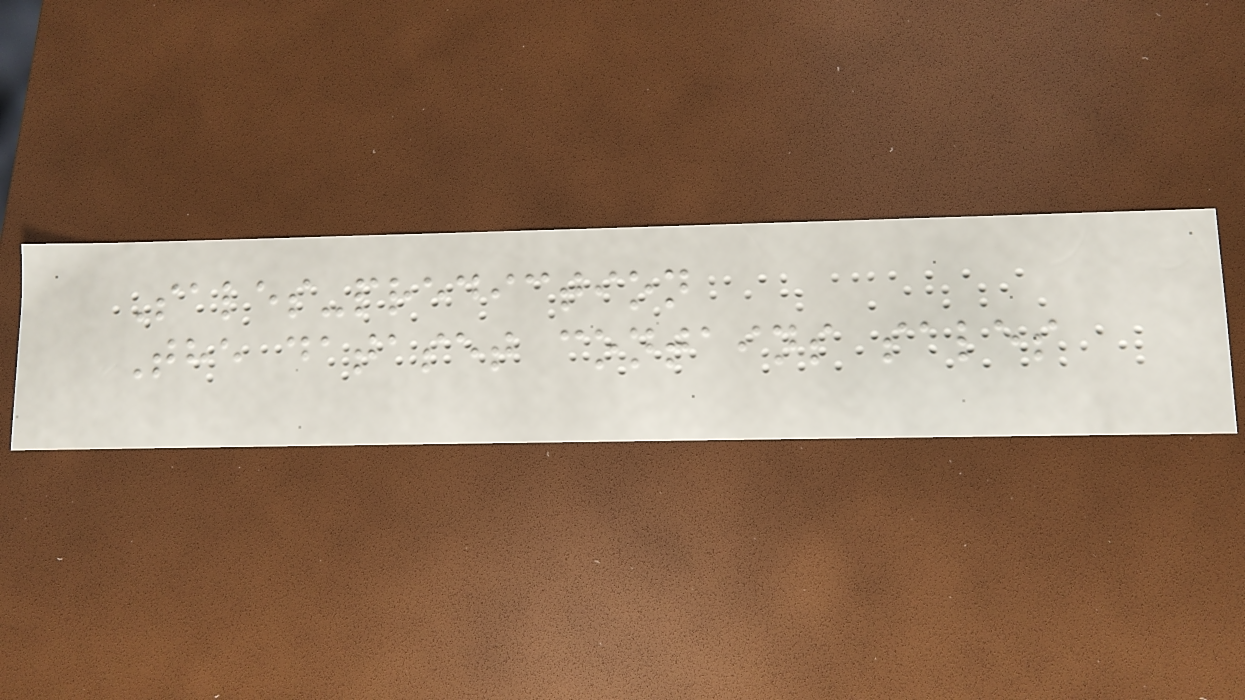Sales-prediction
The dataset contains sales
